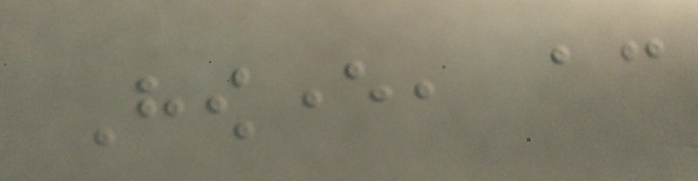However, according
